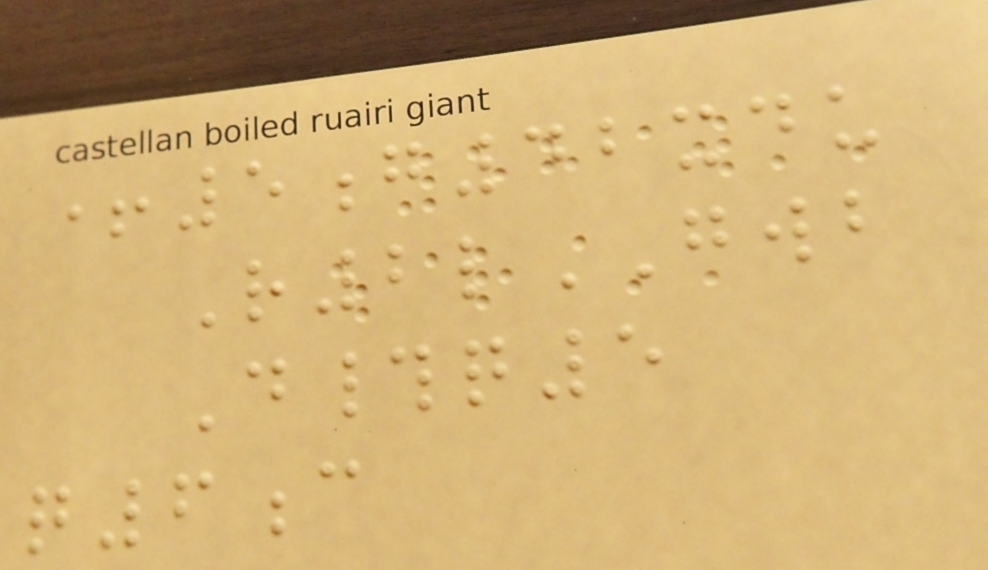+5g42xdu
R2lGWB
D#q5
q6c
